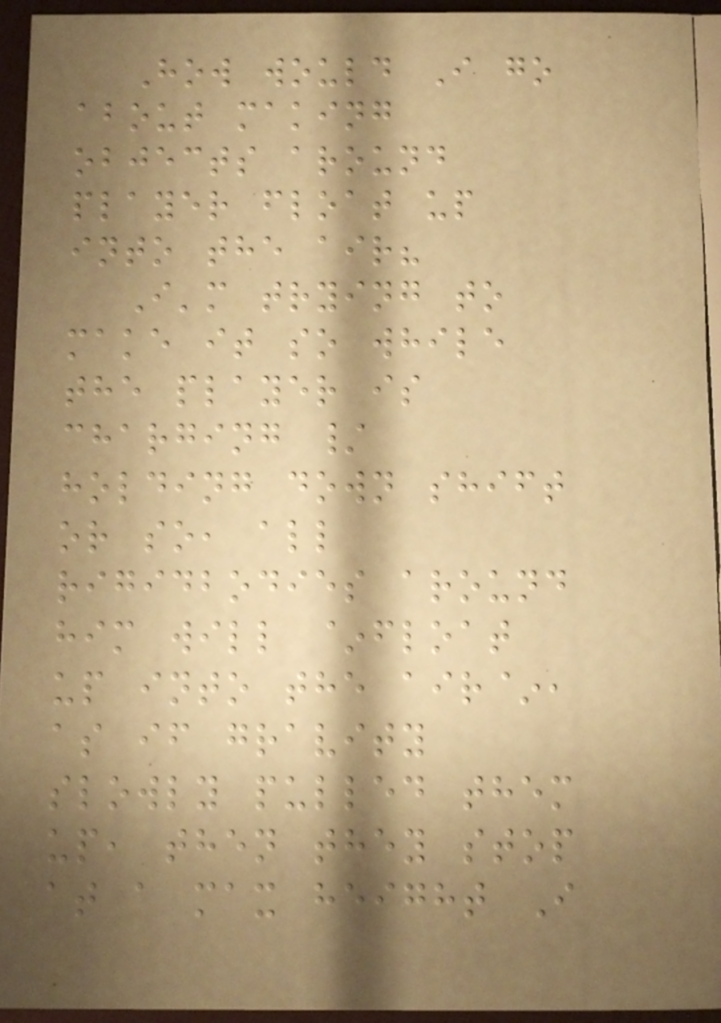How would I go
about making
objects around
player float up
into the air?
I'm trying to
make it so while
the player is
charging /
holding down shift
or so, all
rigidbodies around
him will ~float
up into the air~,
as if gravity
slowly pulled them
up, then they stop
at a max height I
